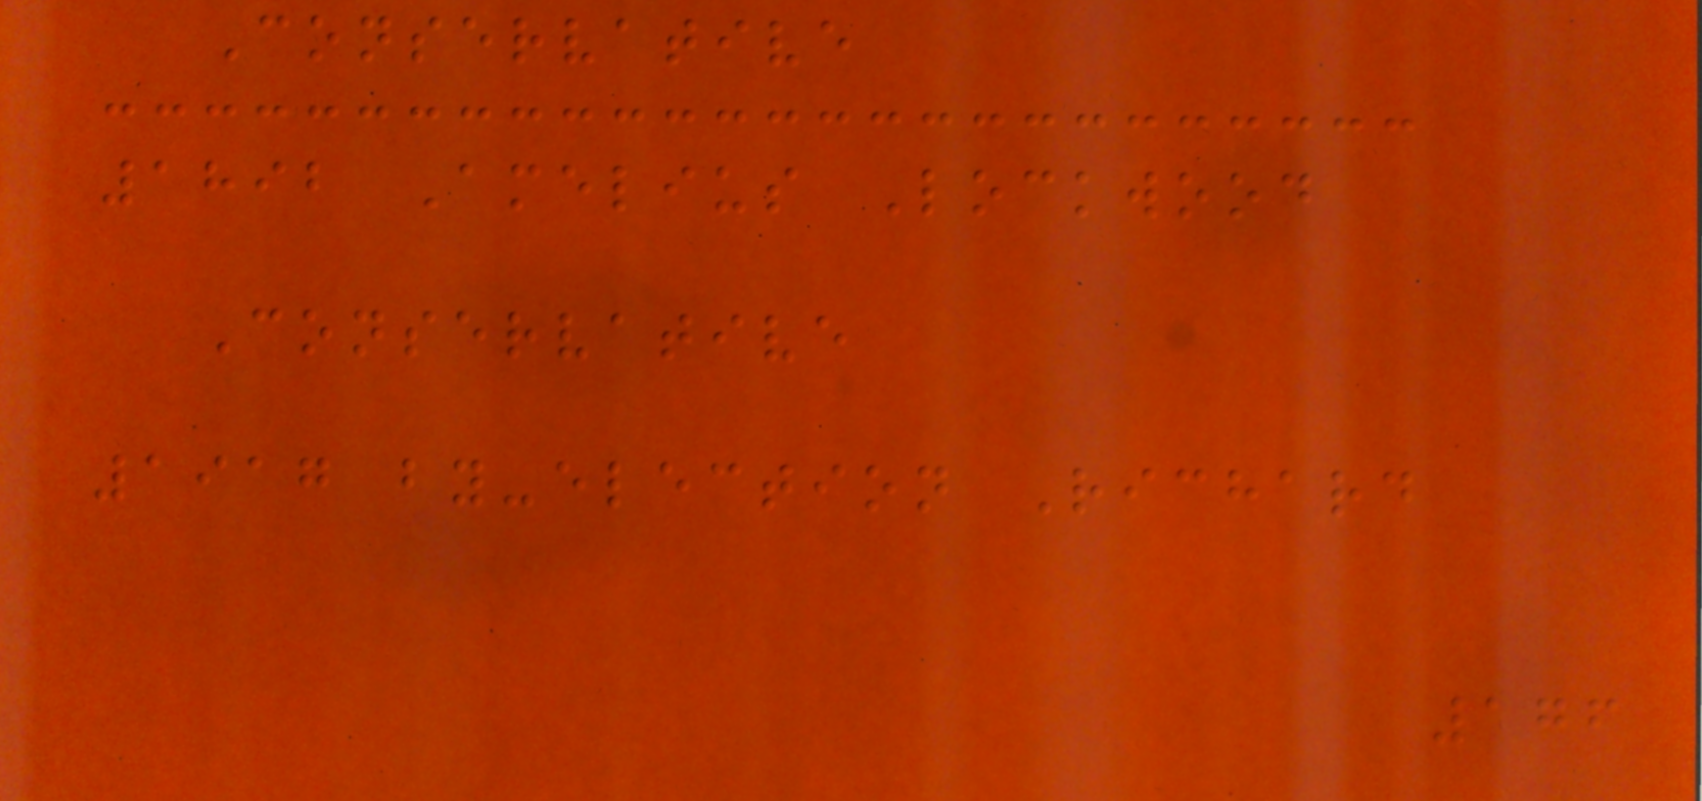Conservative
1892 Amelius Lockwood
Conservative
1917 by-election Richard
176
